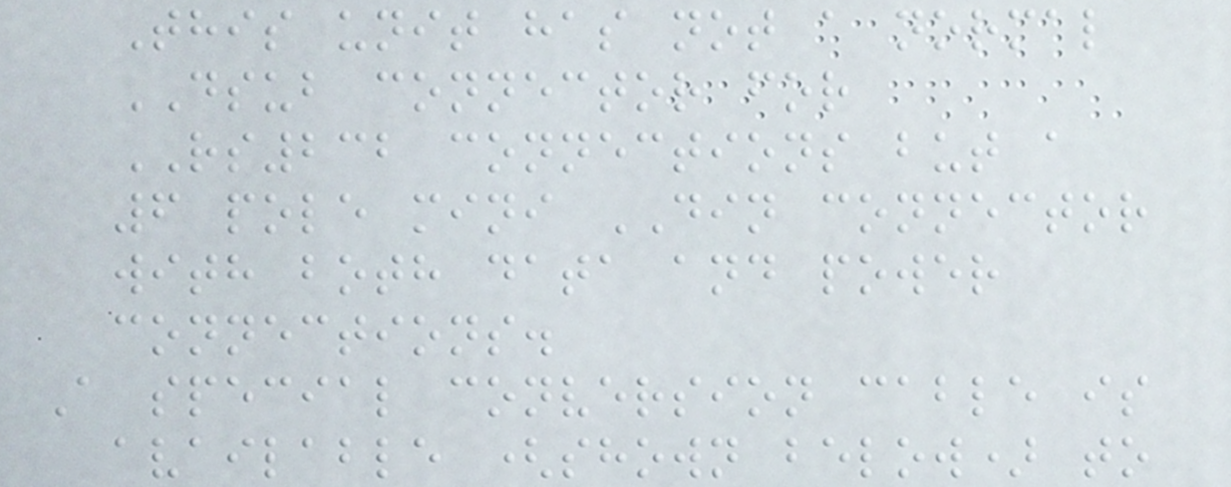This unit has not a normal
DSUB connector for
RS232 connections but a
6 pole mini DIN connector
with both data and power
connections.
A special conversion cable is
available (shown below) to
